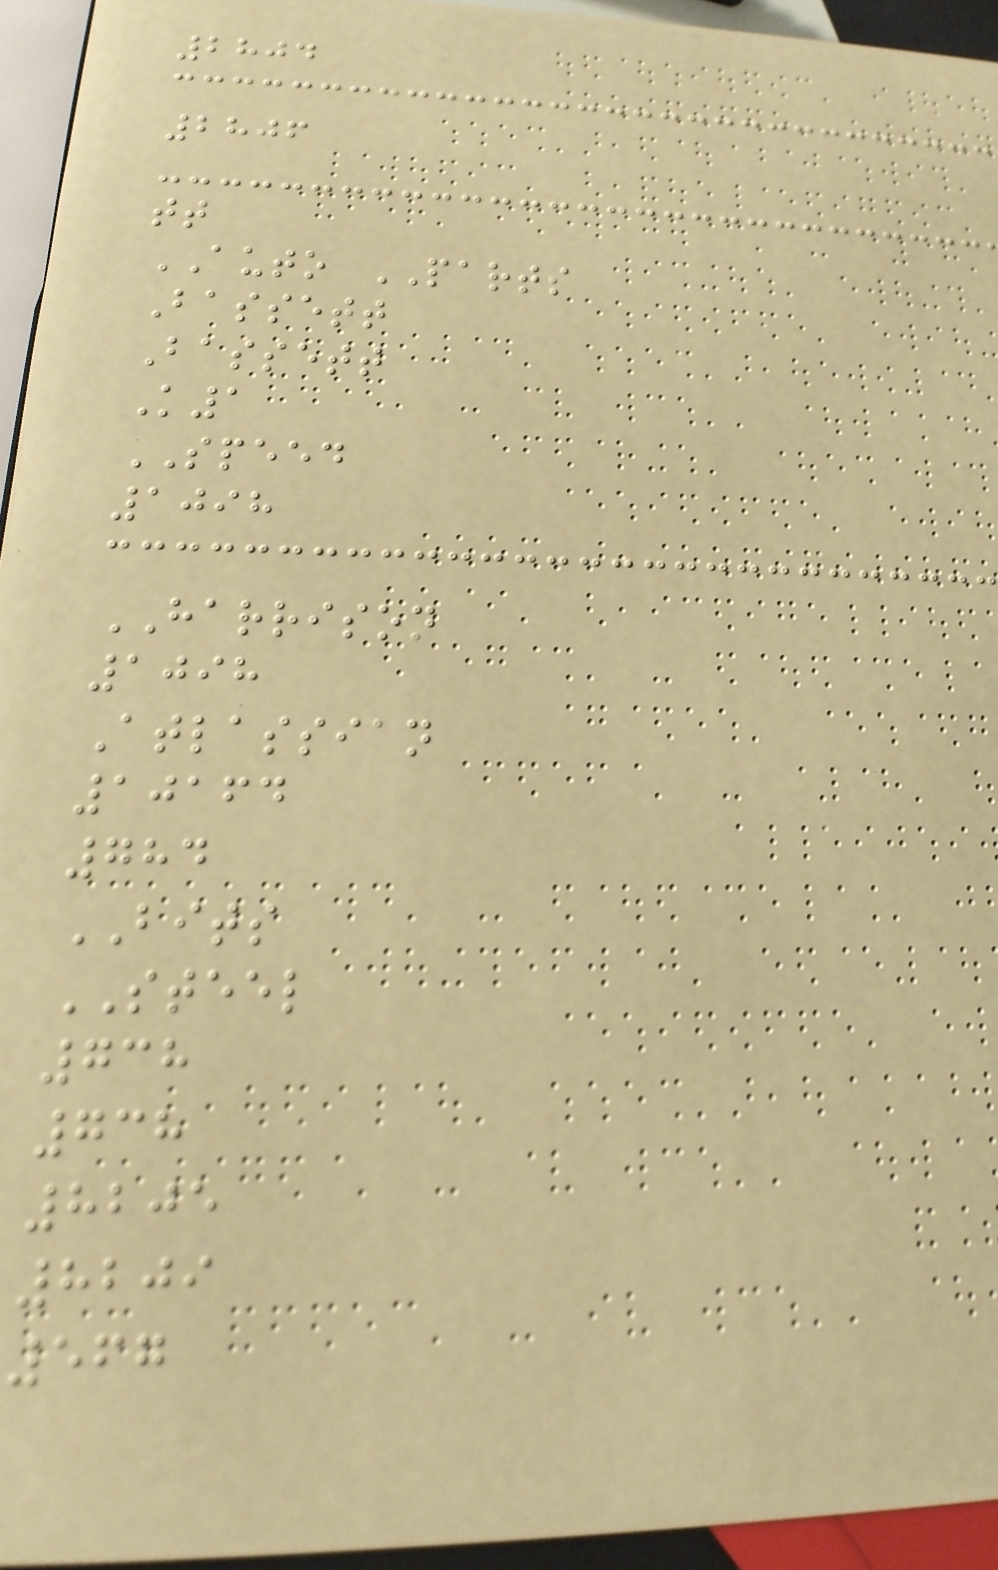2804
2806
tt
AUTO PARTS
Bassett
Bassett
K1
SPEED
1098
HARRISON
1098
Atlassian
10164
784
BITS
STEEL
738
738
8205
8209
567
